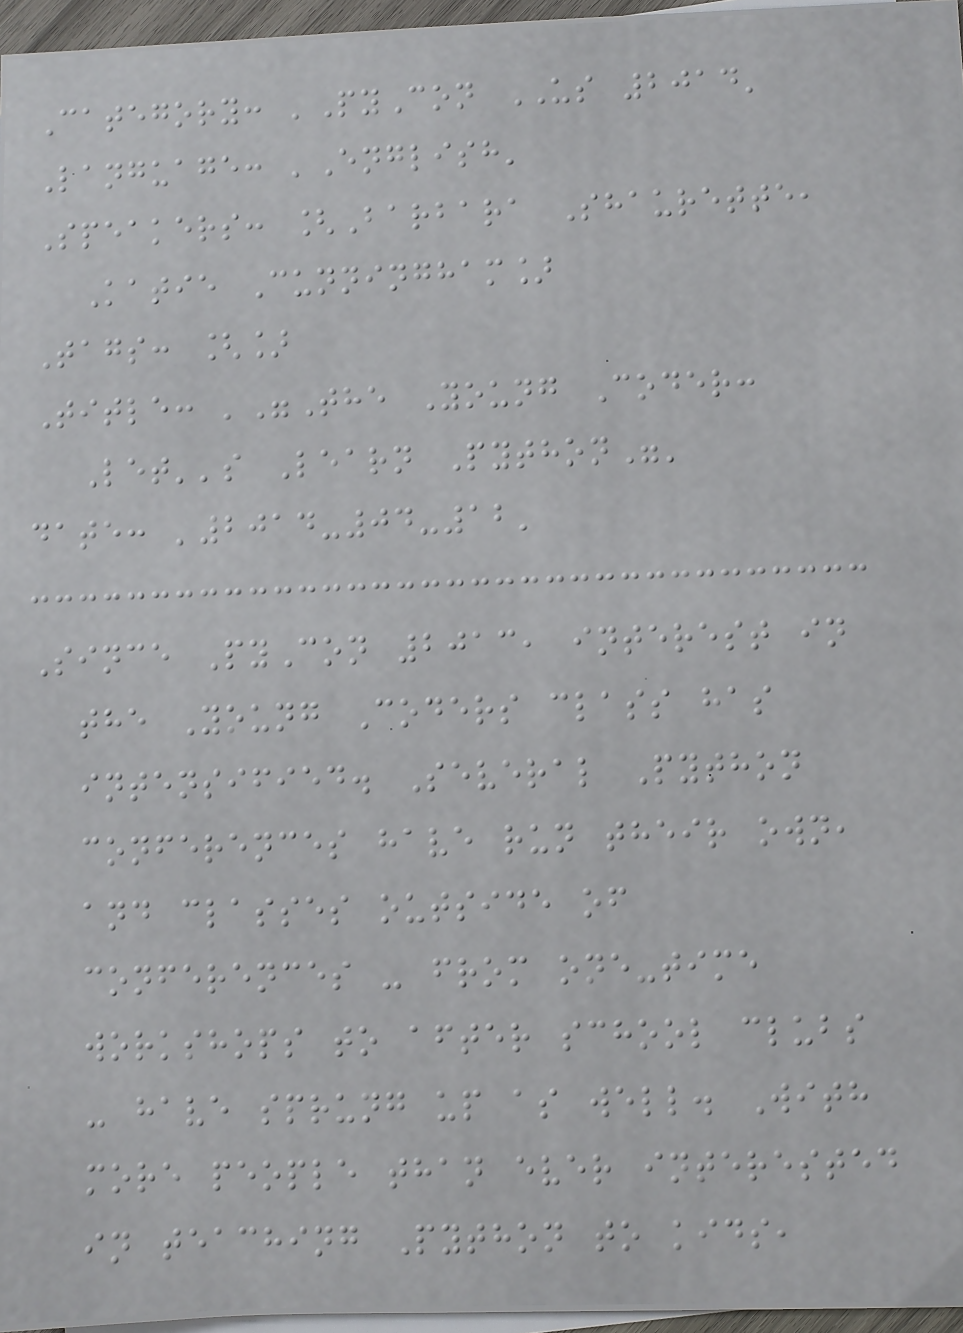Category: 'PyCon US 2014'
Language: 'English'
Speakers: [Barbara Shaurette,
Katie Cunningham]
Tags: []
Title: '"The Young Coder:
Let''s Learn Python"'
date: '2014-04-12'
Since PyCon 2013, interest in
the Young Coders class has
intensified. Several Python
conferences have run their own,
and classes outside of
conferences - from one-time
workshops to after school clubs
- have sprung up as well. With
more people than ever interested
in teaching Python to kids,
